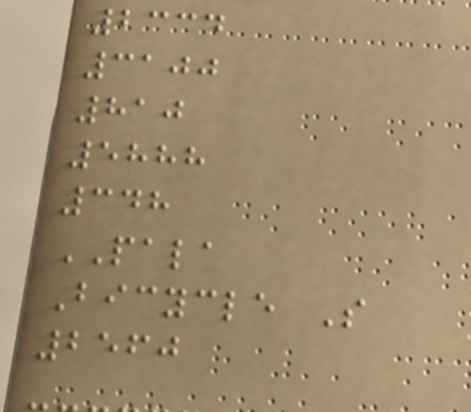2334
3100
810
5888
348
PALA
Bicycle S
2560
